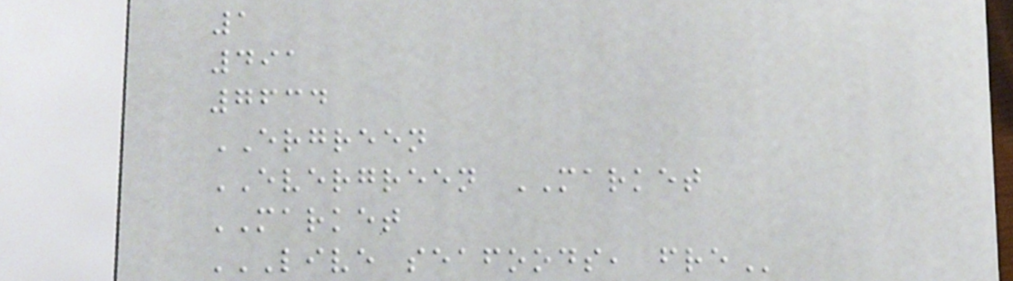1
491
7634
ERGREEN
EVERGREEN MARKET
MARKET
LIVE SEAFOODS, FRE
